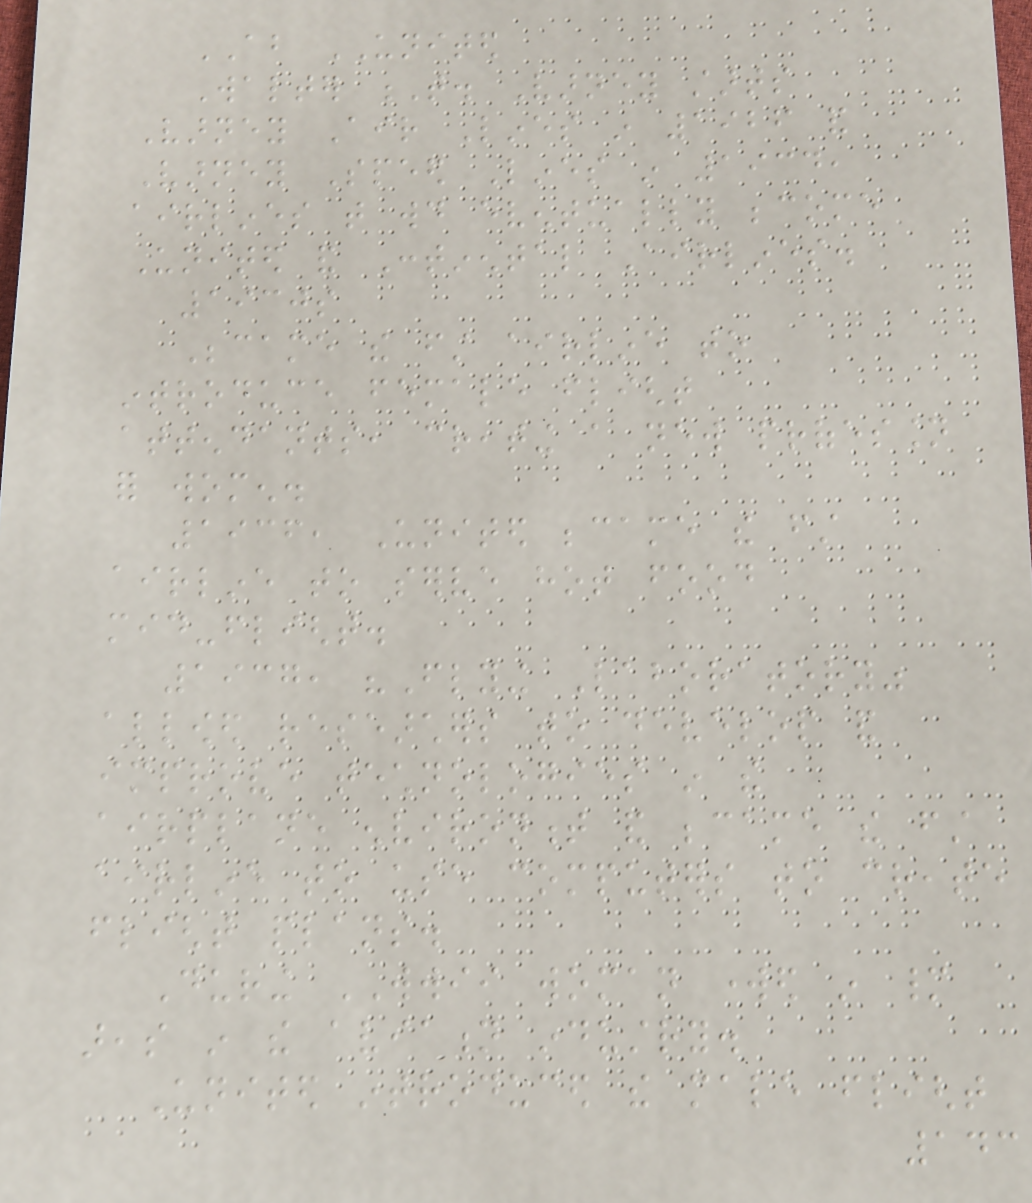ABOUT UNITED
Walter T. Varney starts
Varney Air Lines in 1926 and
Varney Speed Lines in 1934,
airlines that would eventually become
United and Continental Airlines.
1930s
Became the first airline to
introduce female flight
attendants, creating a new profession
for women.
1936, United became the first
airline to serve hot food
mid-flight.
1937, "Flying Laboratory"
allowed researchers to develop and
improve technologies in the
airplane environment and became the first
airline to use computers to create
flight plans.
During WWII woman worked in many
areas in the aviation industry.
United introduced the male flight
143
